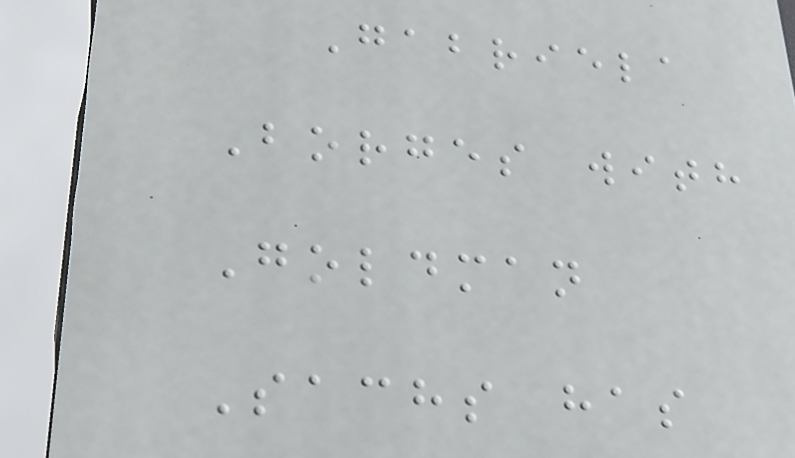Gabriela
Borges with
Goldman
Sachs has
